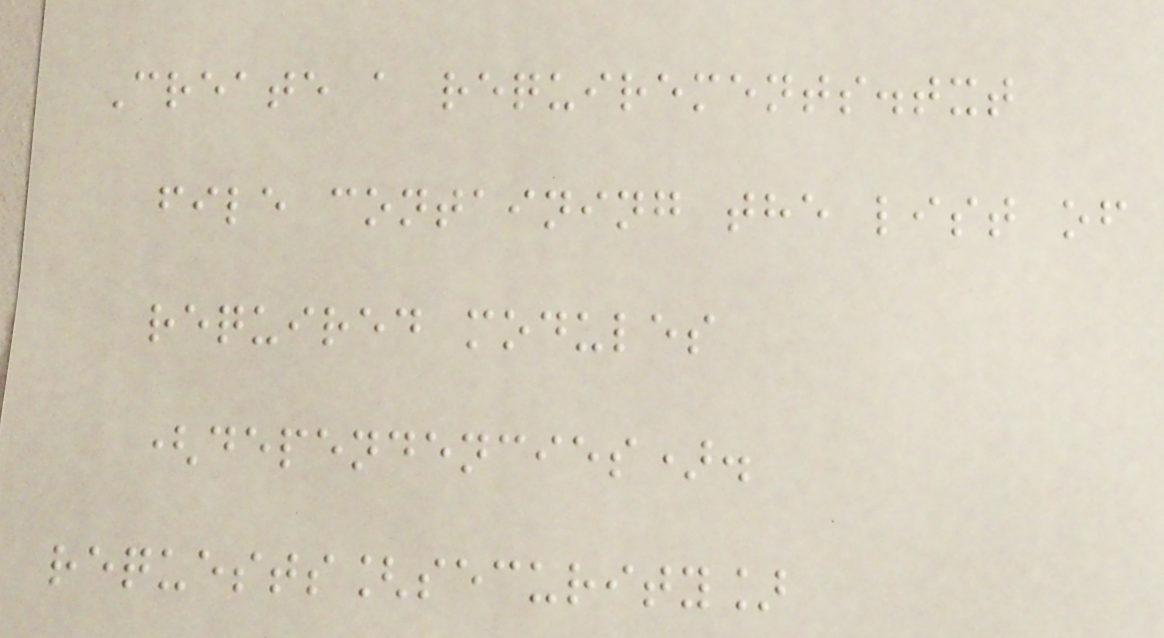Create a requirements.txt
file containing the list of
required modules
(dependencies).
requests[security]
